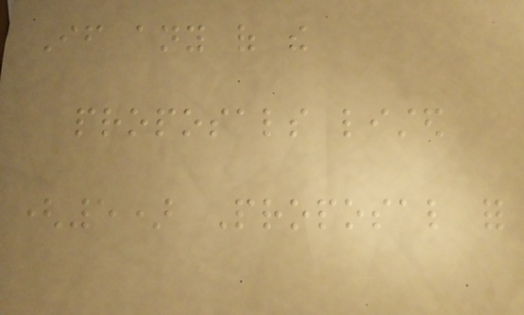If any of the
proposals listed
(5) Proposal for
